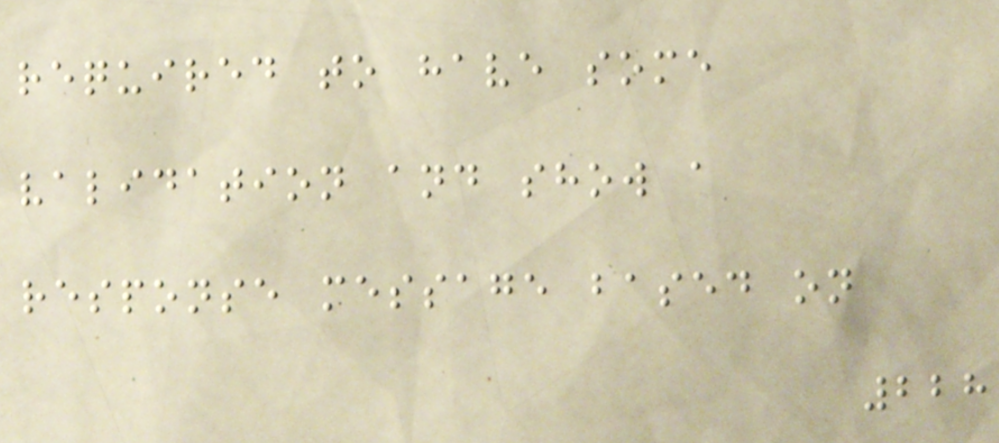required to have some
validation and show a
response message based on
228
